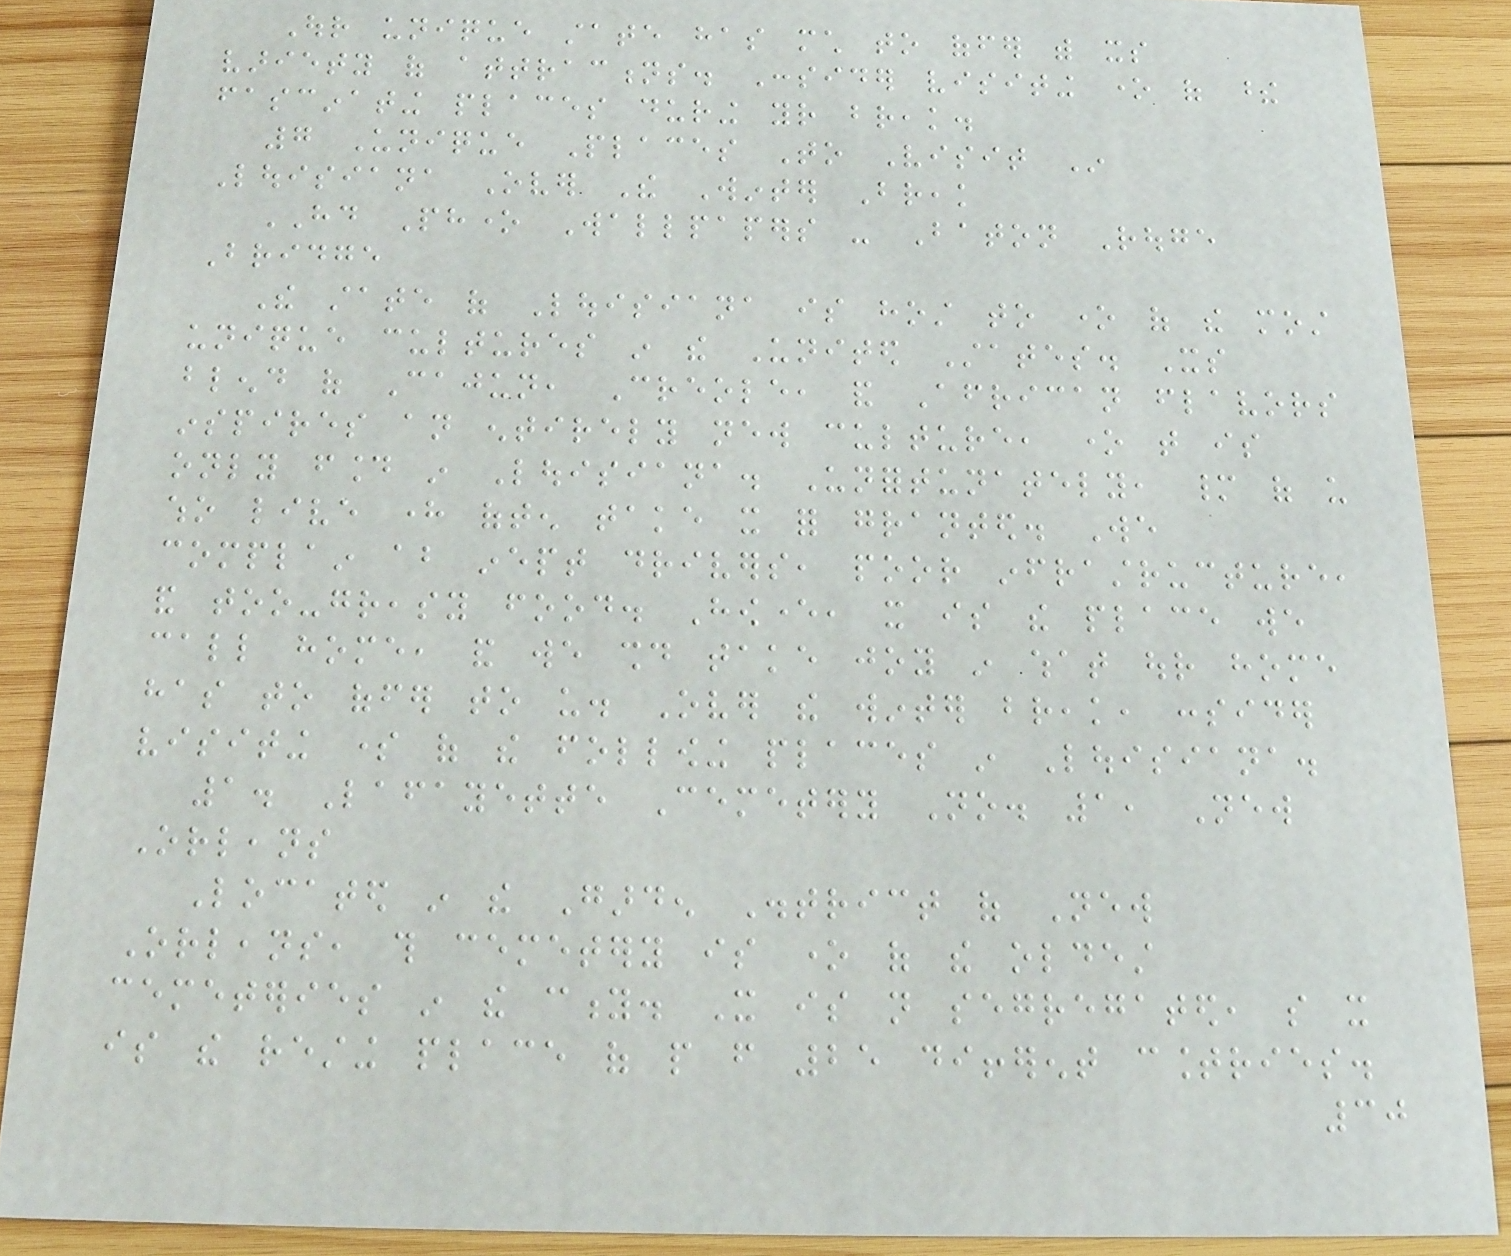Our unique state has much to offer with its
variety of attractions. Consider visiting one of these
fascinating places during your break.
7 Unique Places To Visit In
Louisiana Over The Winter Break
HD Phone Wallpapers - Baton Rouge
Bridge
The state of Louisiana is host to one of the most
unique cultures in the United States. Its
blend of Cajun, Creole, and African flavors
inspires an entirely new culture, one that is
only found in Louisiana. Unfortunately, many of us
who live here often take it for granted. We
complain about inept drivers, poor infrastructure,
and too-greasy food. However, it is the place we
call home, and we should take joy in what our home
has to offer to us. Over the winter break, consider
visiting some of the following places in Louisiana.
1. Lafayette Cemetery No. 1, New
Orleans
Located in the Garden District of New
Orleans, this cemetery is one of the oldest
cemeteries in the city. It is not segregated, so it
is the resting place of people from 25 different countries.
30
